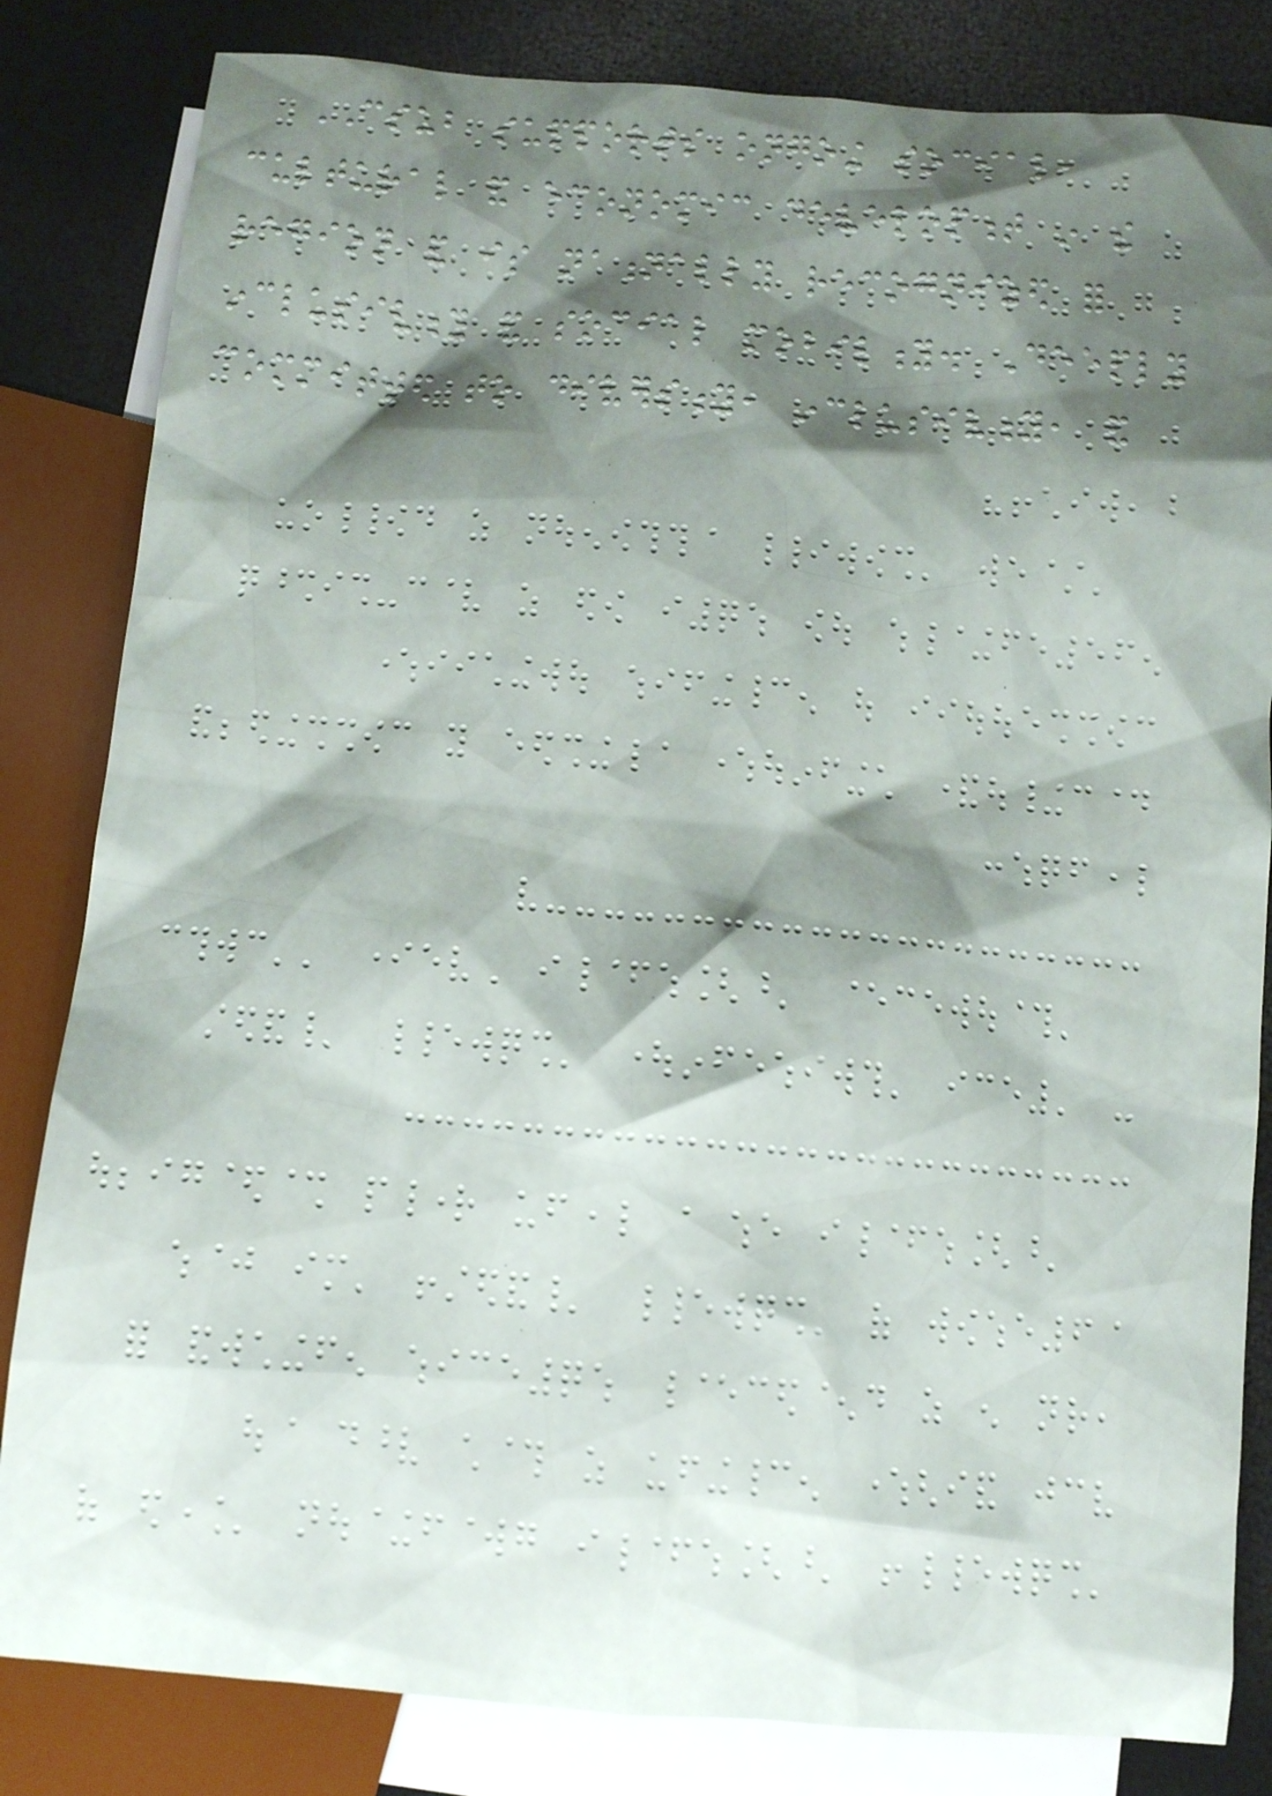CSUB supports ongoing social,
cultural and economic development in the
region and is nationally recognized for
inclusivity and social mobility. Deeply
committed to diversity, inclusivity, and
